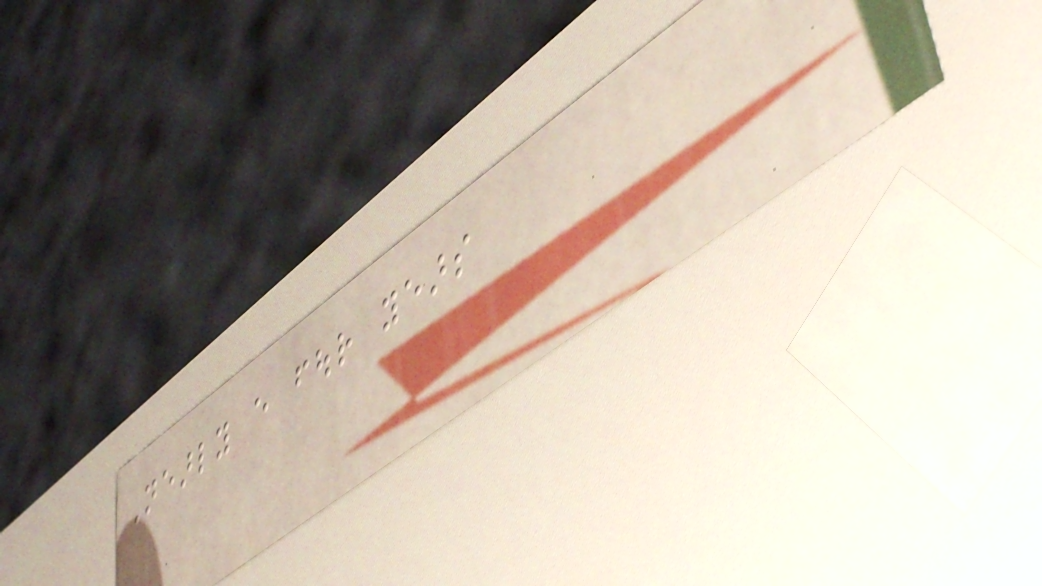Nearly every four years
